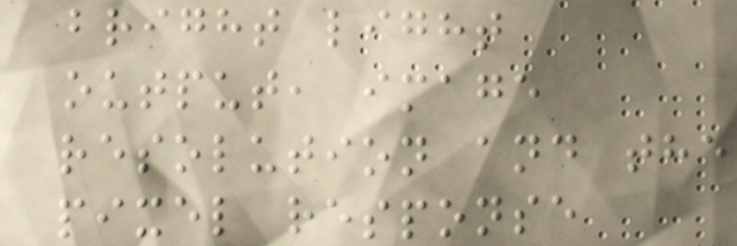bright light
output, image
resolution and the
pixel response
